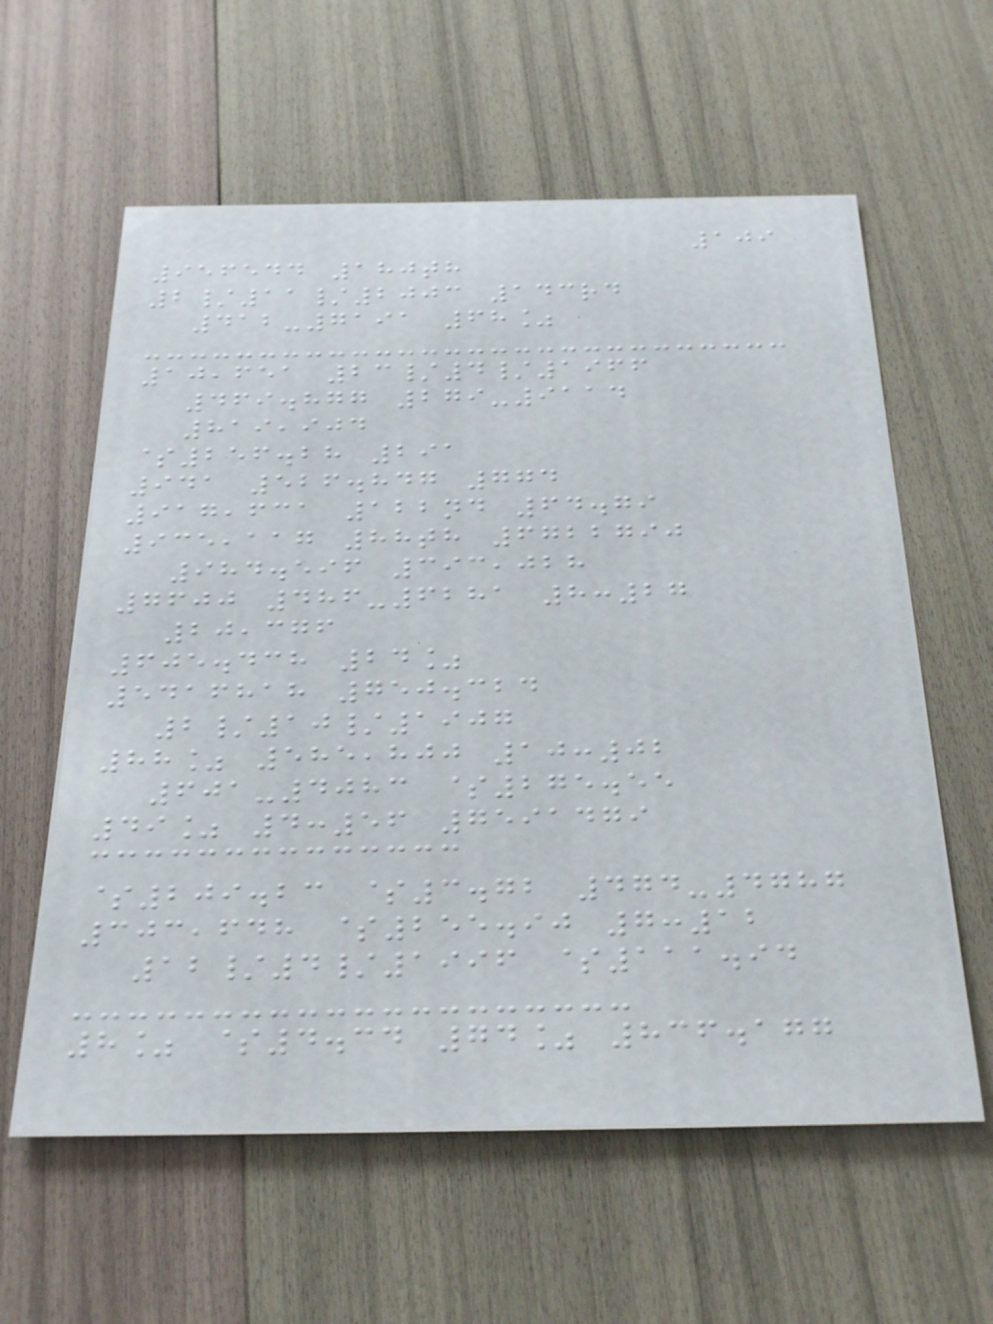109
956544 180th
2/11/2003 143rd
412-7191 68%
10,651 23/4/1966
469.877 279-9114
819,904
$256.28 291
941 526.847 774
917,631 122nd 64.79
935,117 88th 6722790
984.596 393,028
7600 486-6281 8:27
20,376
605.438 24%
5416818 750.324
2/10/1907
88% 585,800 10:02
601-4083 $275.55
49% 4:56 7591479
$209.23 $3.72 474-4787
303,648 $255.90 7:12
12/4/1996 $111.94
8% $4.34 74% 836.177
